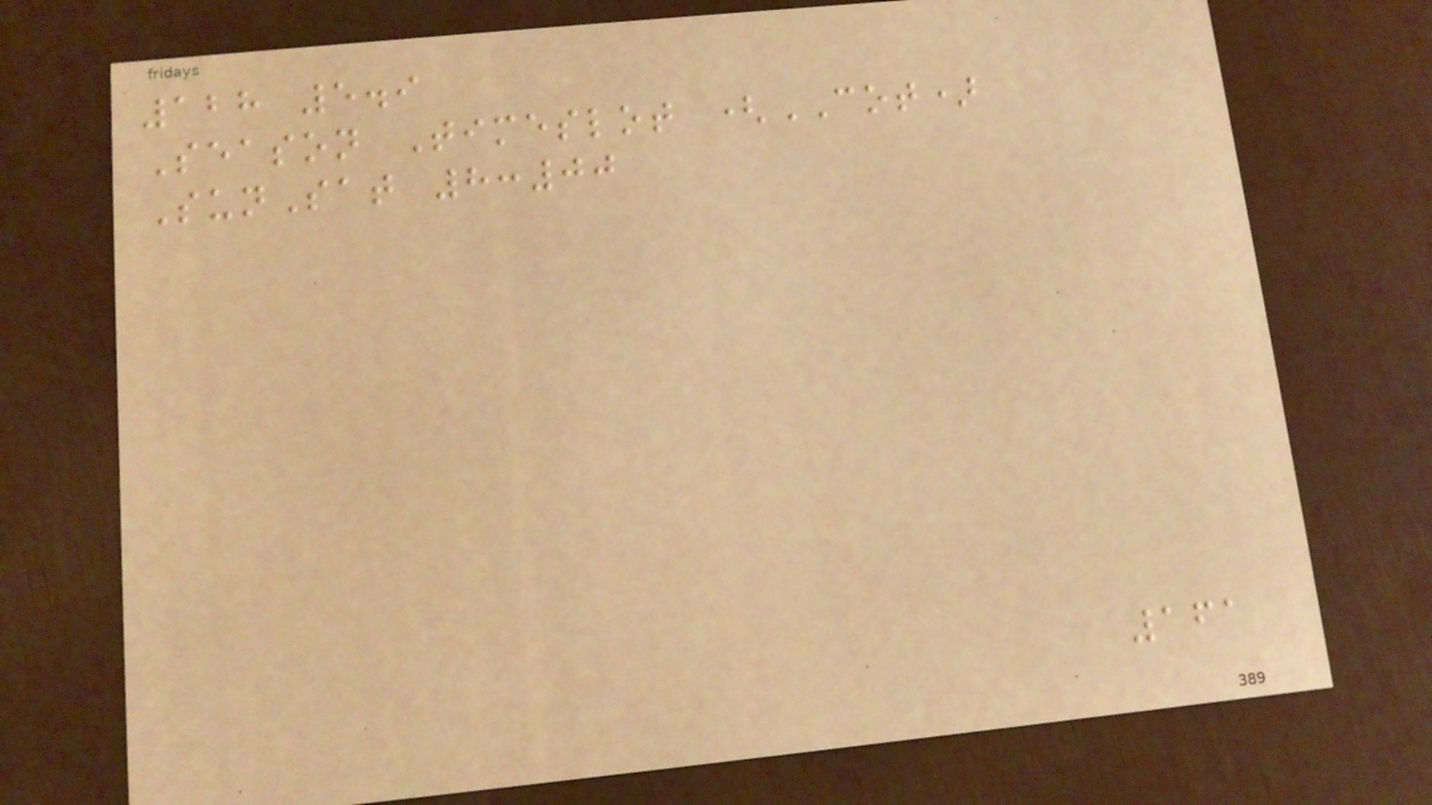128 5.9
Season Timeslot (COT)
SunSat 8:00
161
